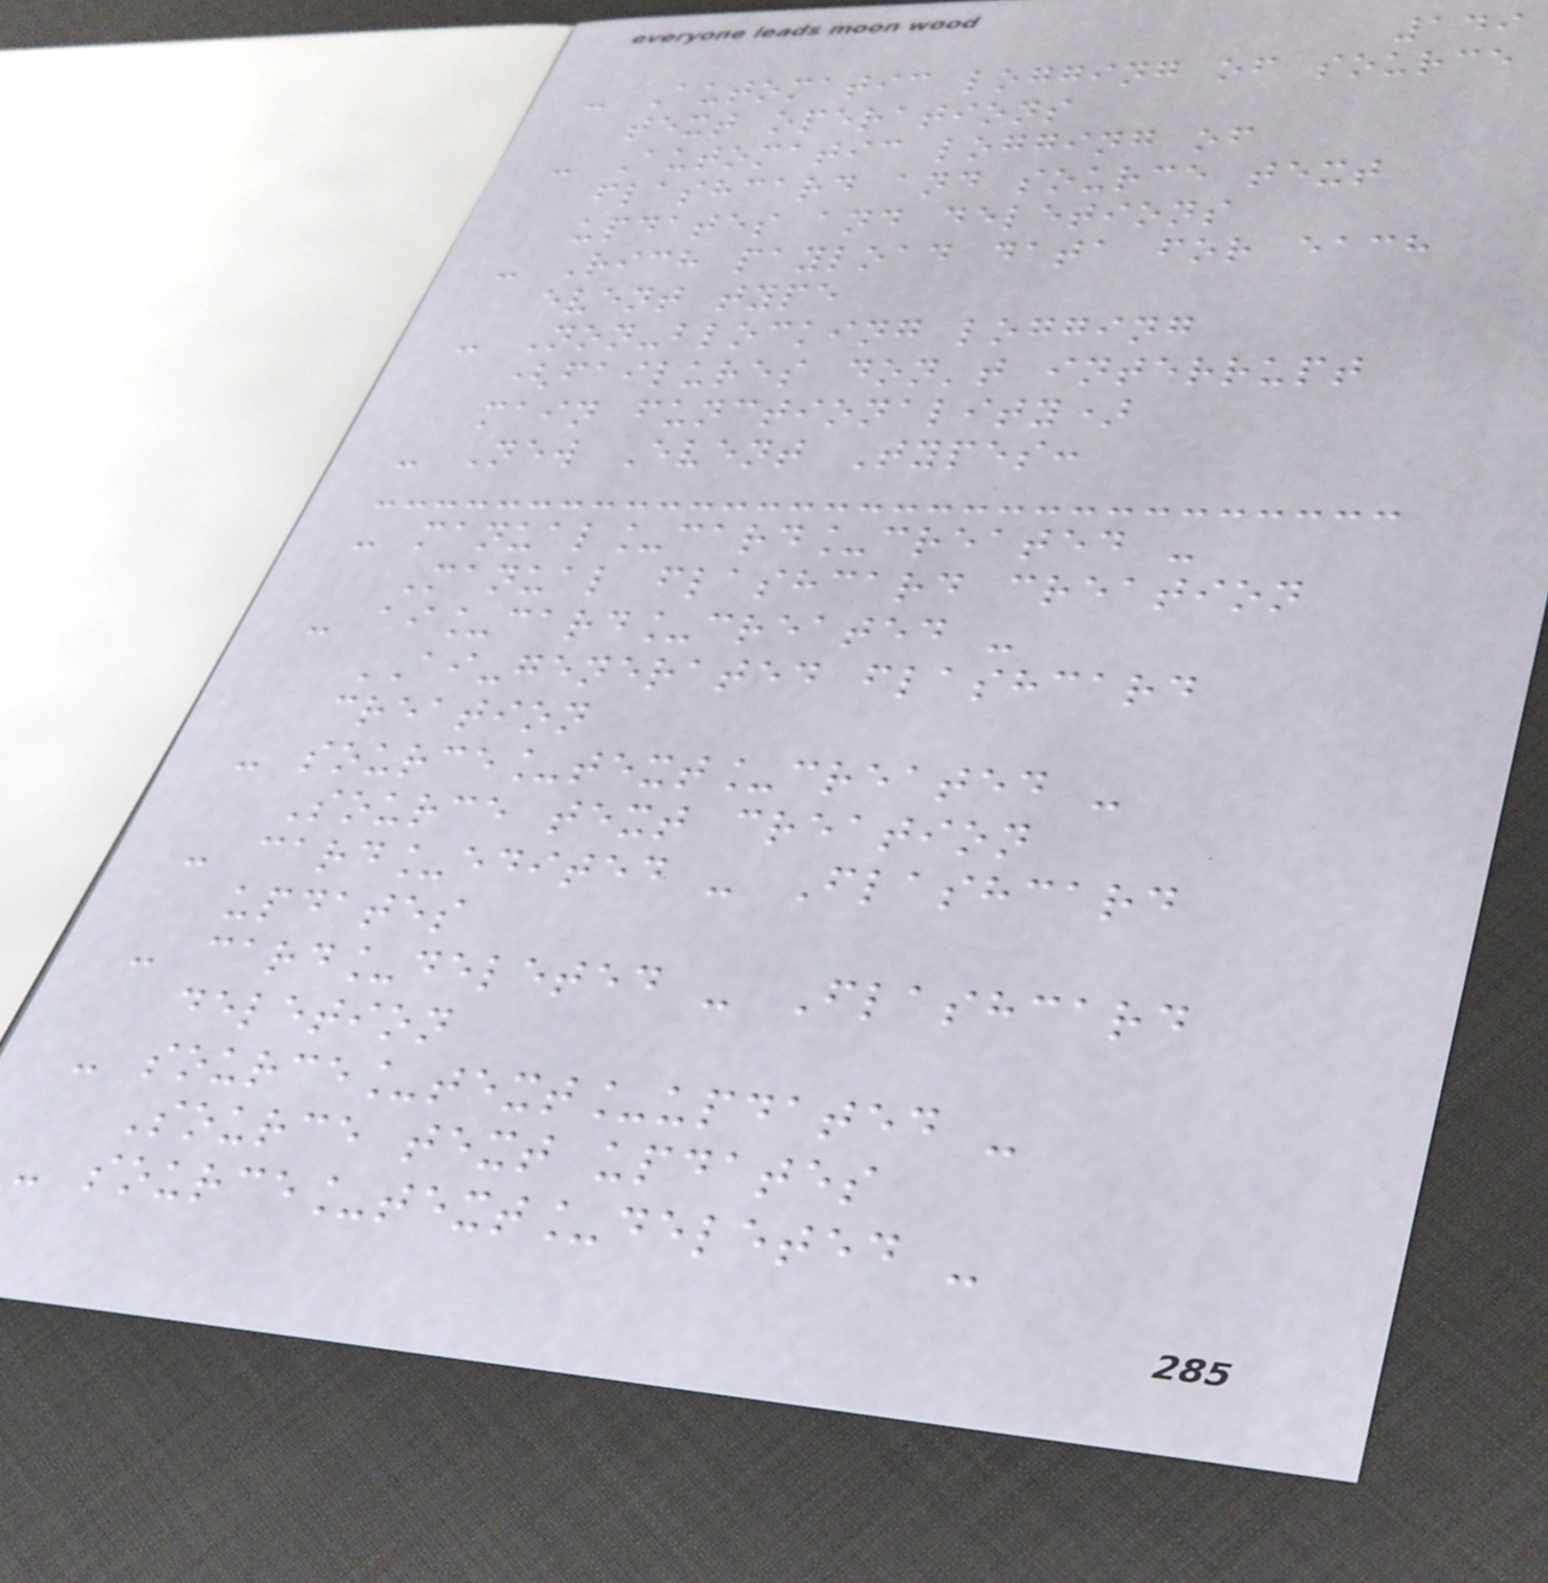149
- Automatic logging of source
text operations
- Automatic logging of
flashcard and source text
updates and deletions
- Rich payload data for each
event type
- Non-blocking logging
(failures don't interrupt
main functionality)
- New Event Types:
- manual_card_created -
Manual flashcard creation
- ai_card_created -
AI-generated flashcard
creation
- source_text_created -
Source text creation
- card_edited - Flashcard
updates
- card_deleted - Flashcard
deletion
- source_text_updated -
Source text updates
- source_text_deleted -
